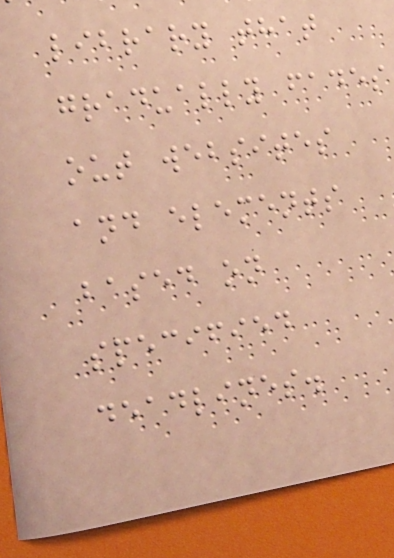library that
gradually fades
out websites
and elements
based on
specified
deadlines.
